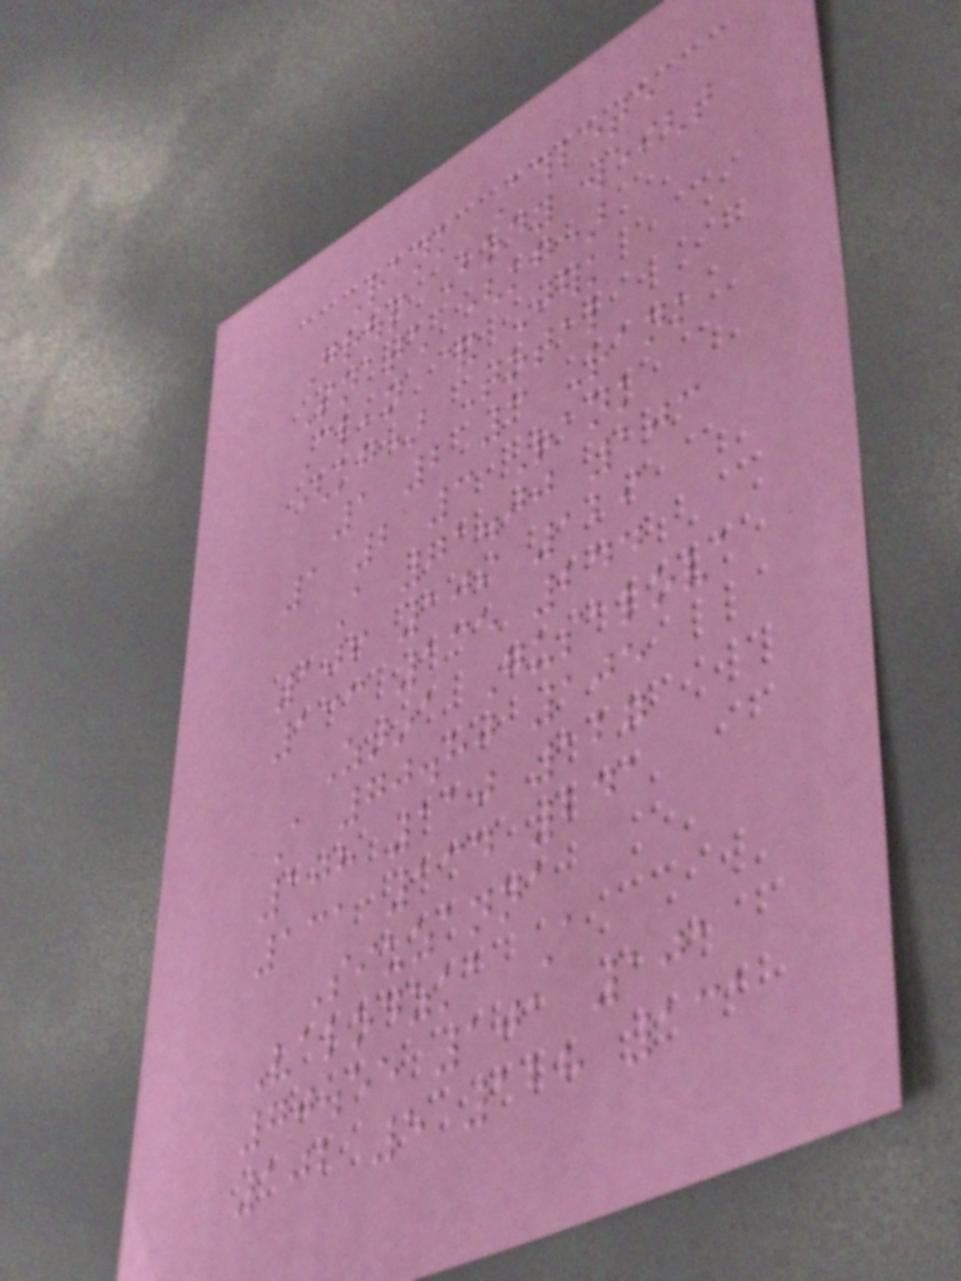Rank Athlete
Group Body weight
Snatch (kg)
Clean & Jerk
(kg) Total
1 2 3 Rank
1 2 3 Rank
A 71.00 103
106 109 129
133 135 244
Zarina Gusalova
A 70.80 105
108 110 127
131 134 241
Siuzanna
Valodzka A
70.55 101 101
102 5 128 131
